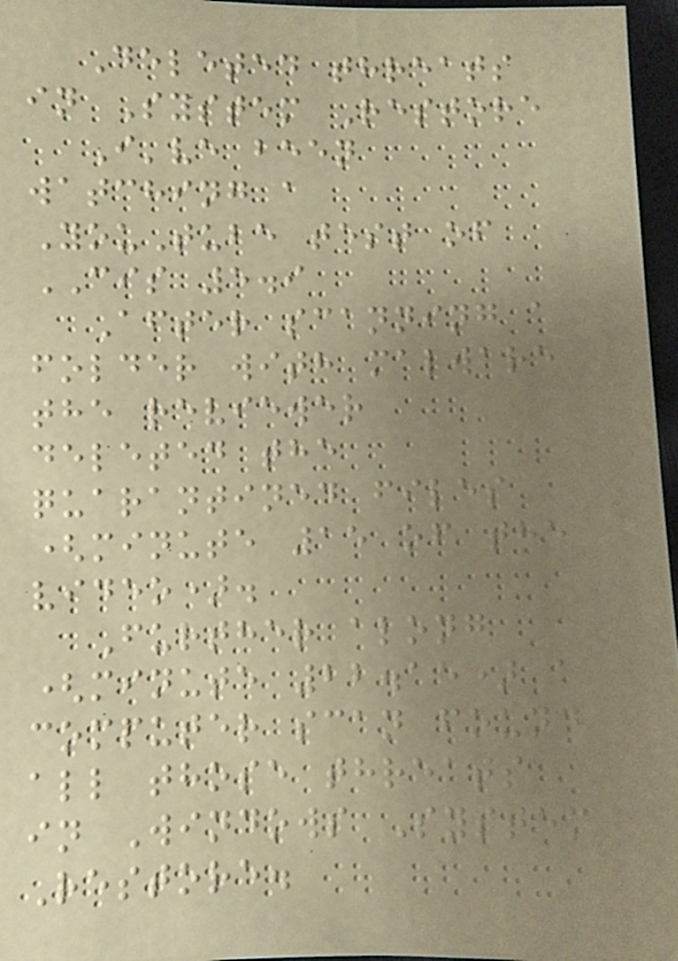Deleted threats
in System Restore
I've been
watching a
YouTube test of
CIS 5.9
After scanning a
folder with malware
the reviewer
deleted the
quarantined files
(minute 15 of the
video).
Further along
(minute 22.15) a
computer scan found
all those threats
in Windows System
Restore.
